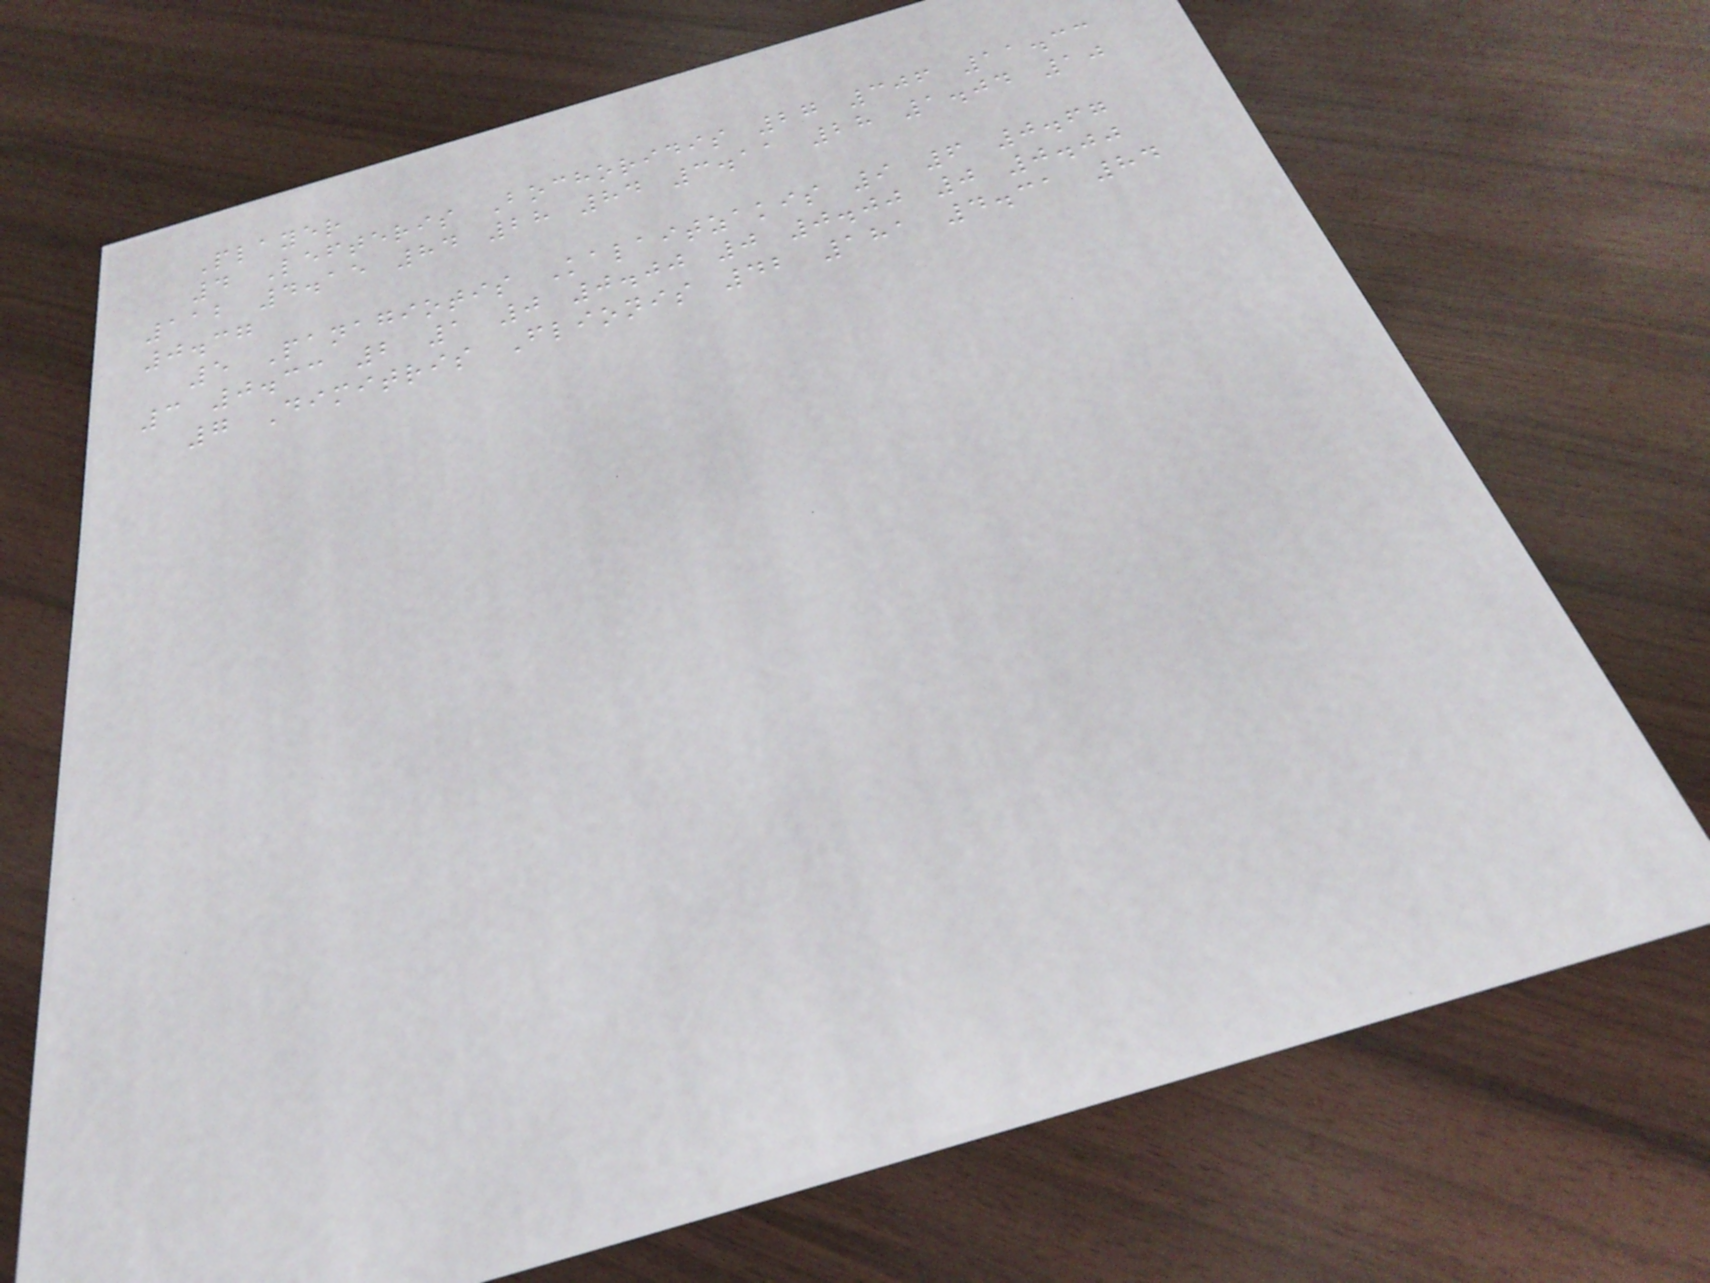Player
4 Lefteris Bochoridis 27 306 11.33
112 4.15 84 28 84 3.11 28 1.04 10
0.37
5 Panagiotis Kalaitzakis 9 6 0.67
3 0.33 2 1 0 0.00 0 0.00 0 0.00
7 Dimitris Flionis 42 181 4.31 84
